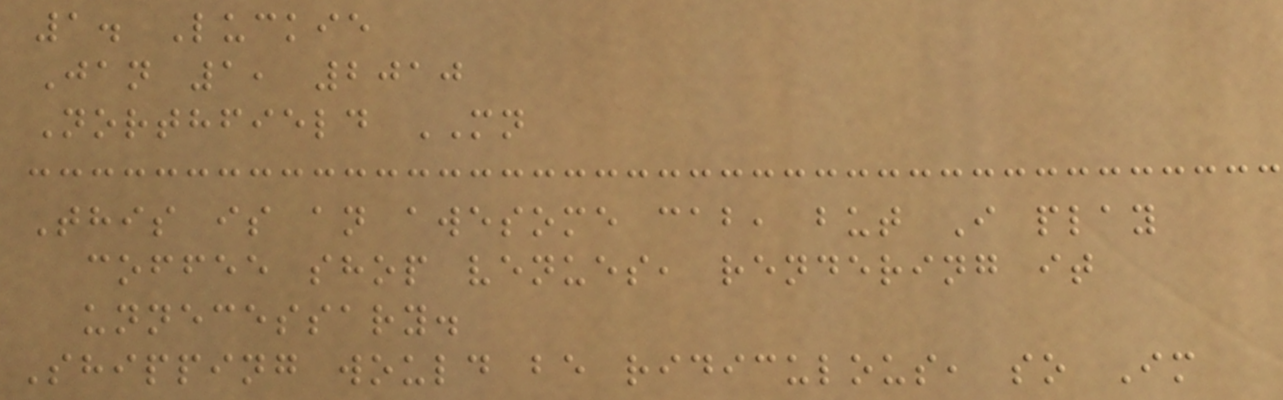1. Luckie
Jan 1, 2010
Northfield MN
This is an awesome cab, but I play
coffee shop venues, rendering it
unnecessary.
Shipping would be ridiculous, so Im
